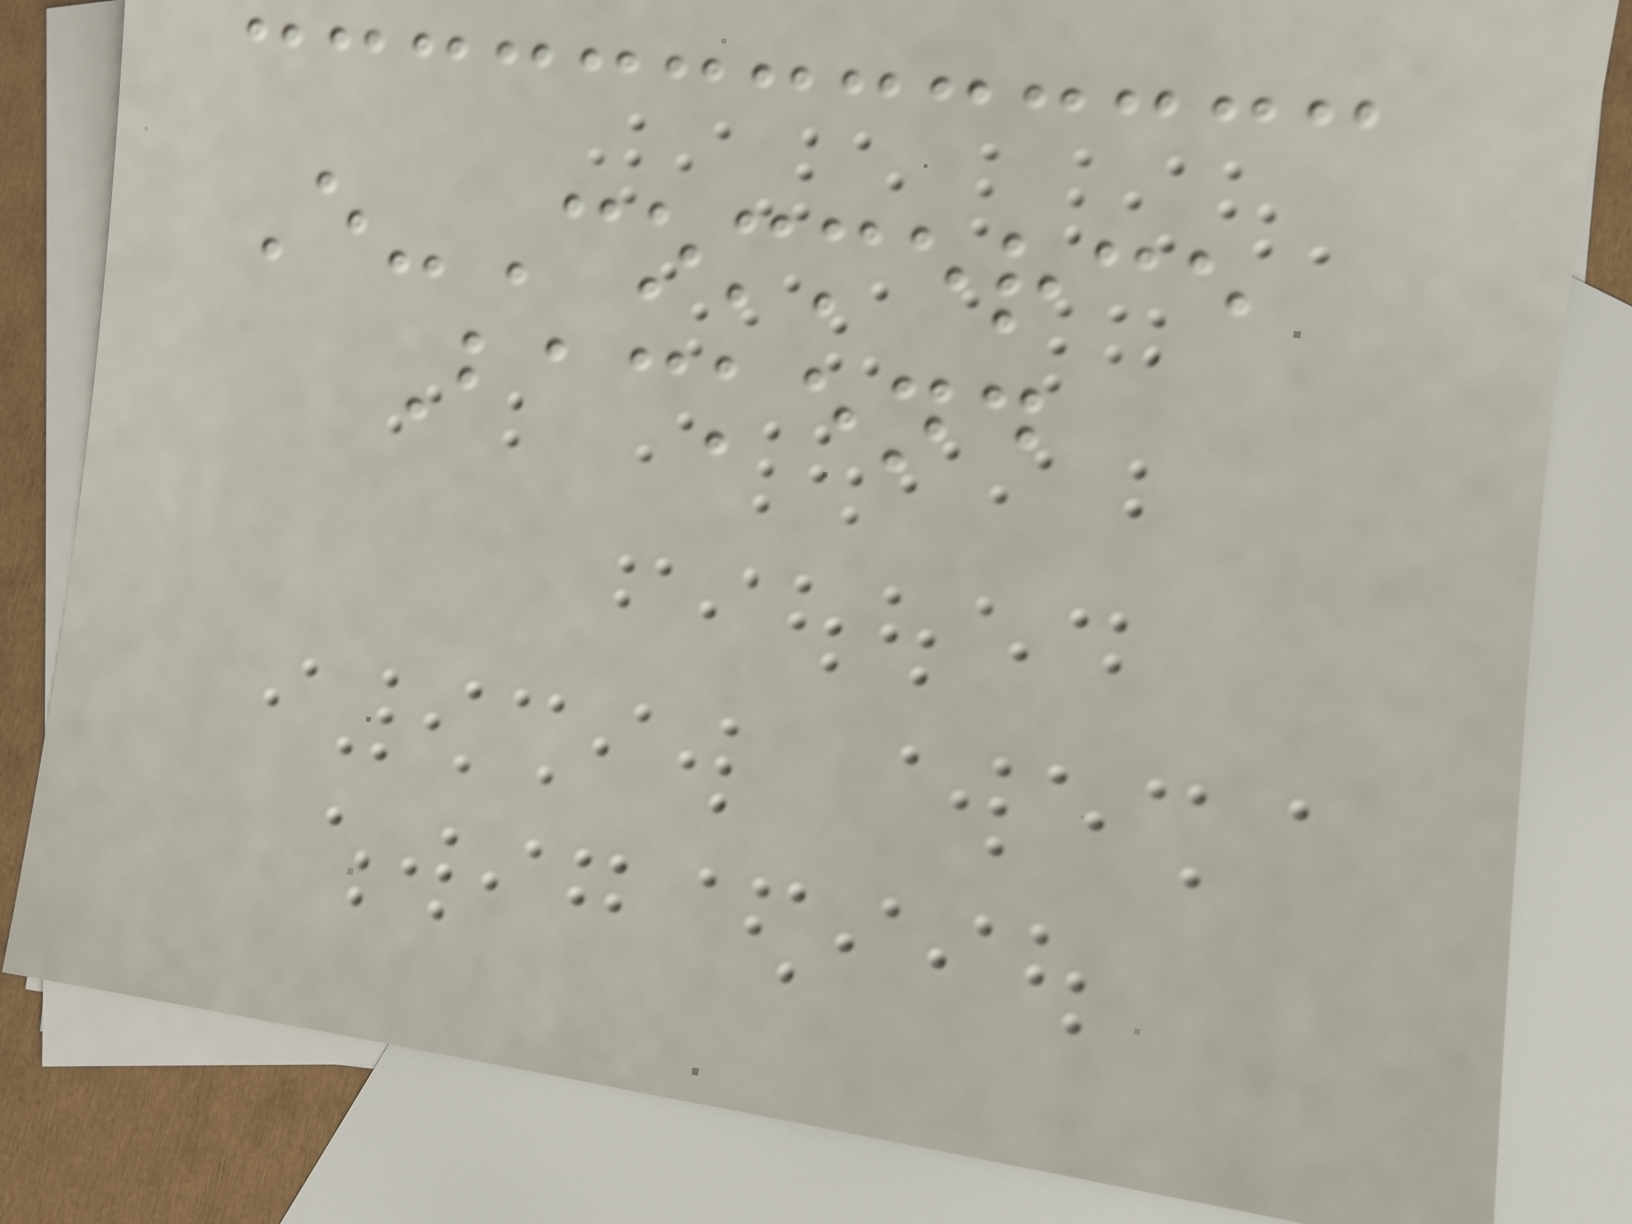E-Commerce
Backend
